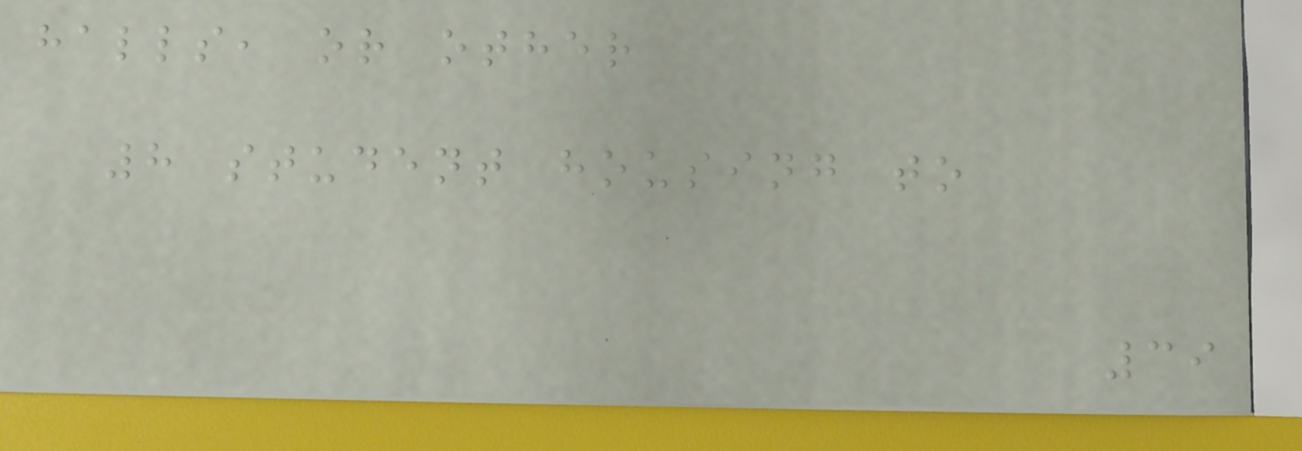halls, or other
8 student housing to
39
